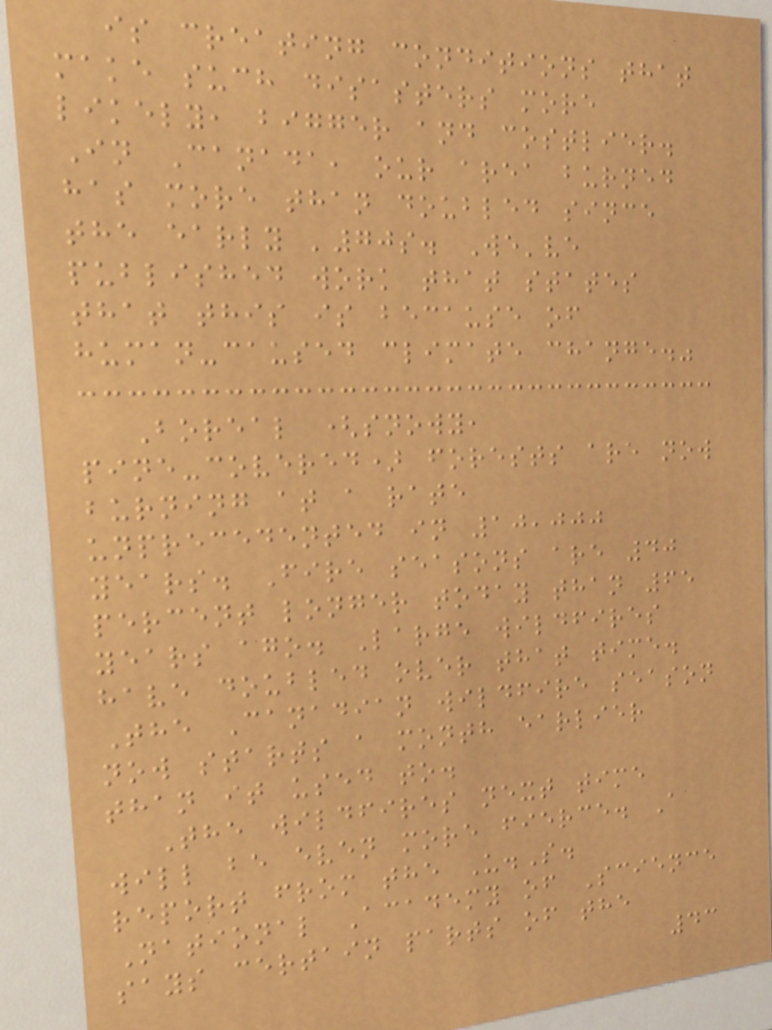is creating conditions that
make such disasters more
likely, bigger and costlier.
In Canada, our area burned
has more than doubled since
the early '70s. We've
published work that states
that this is because of
human-caused climate change."
Boreal (snowy,
pine-covered) forests are now
burning at a rate
unprecedented in 10,000
years. Fire seasons are 40
percent longer today than 65
years ago. Large wildfires
have doubled over that time.
The Canadian wildfire season
now starts a month earlier
than it used to.
The wildfires next time
will be even more fierce. A
report from the U.S.
National Academy of Science
says certain parts of the
43
